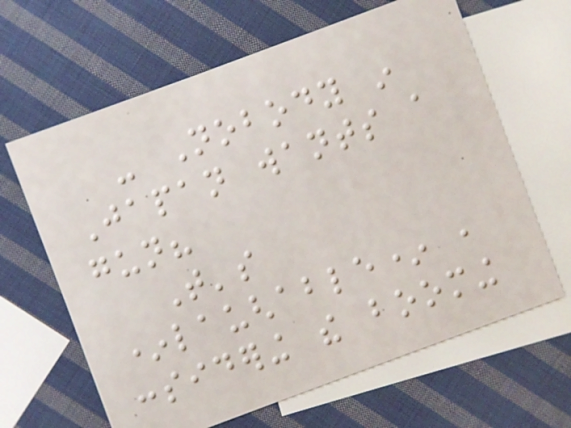- Nobody in
Japan wants a
gun?
That's
*laughable* ,
considering the booming
